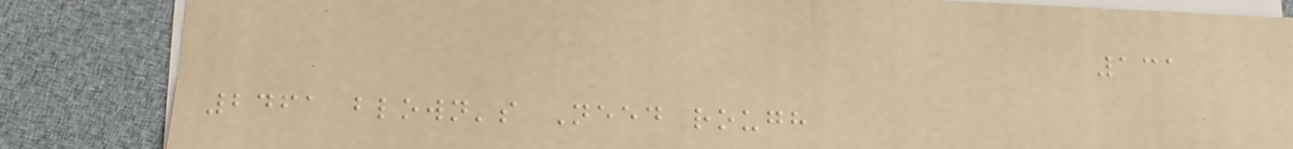131
2461 blown's Need rough
